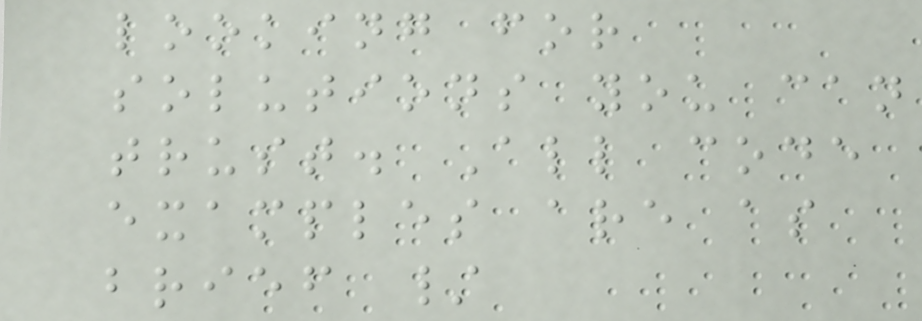looking for
solutions you can
trust. All code
examples are as
brief /
